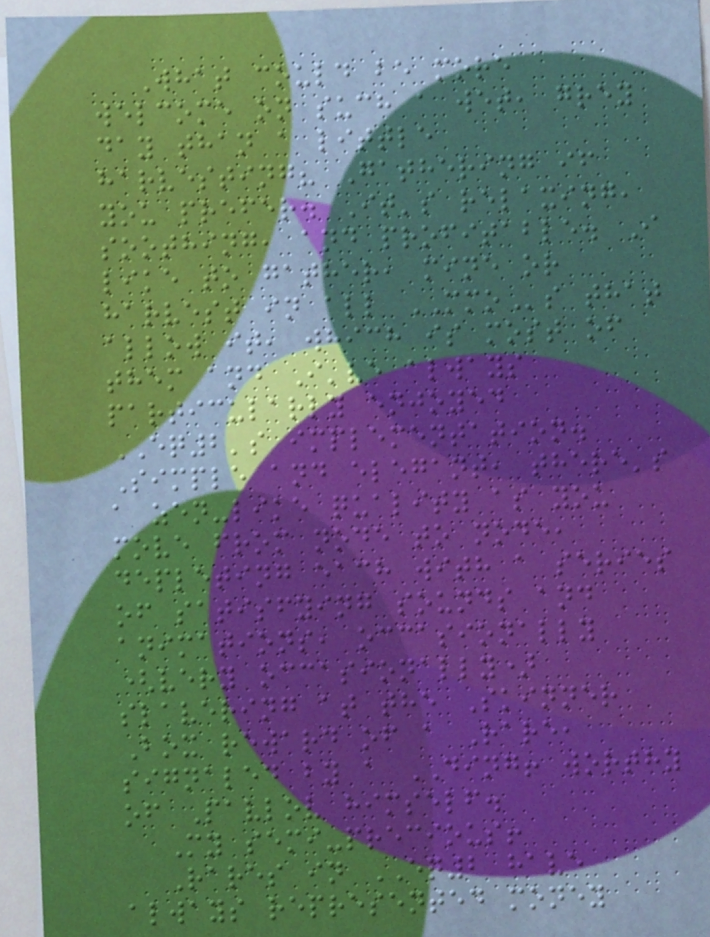What could be more
welcome on such a wet, grey
day than a little
harvesting? Gathering if
you prefer. It's relaxing,
soothing, and profitable. I
like to gather, mine or
harvest in all MMOs that
allow it, which is most of
them and I've always
particularly enjoyed
EQ2's implementation.
Simple and elegant, there's
a zen-like quality as you
move from node to node,
depleting each with a series
of satisfying sounds and
animations, occasionally
(very occasionally)
slavering at the Skinner
Box reward of a Rare,
signaled by a DING! worthy
of Pavlov himself.
My semi-precious!
Rares in EQ2 have
always represented money
